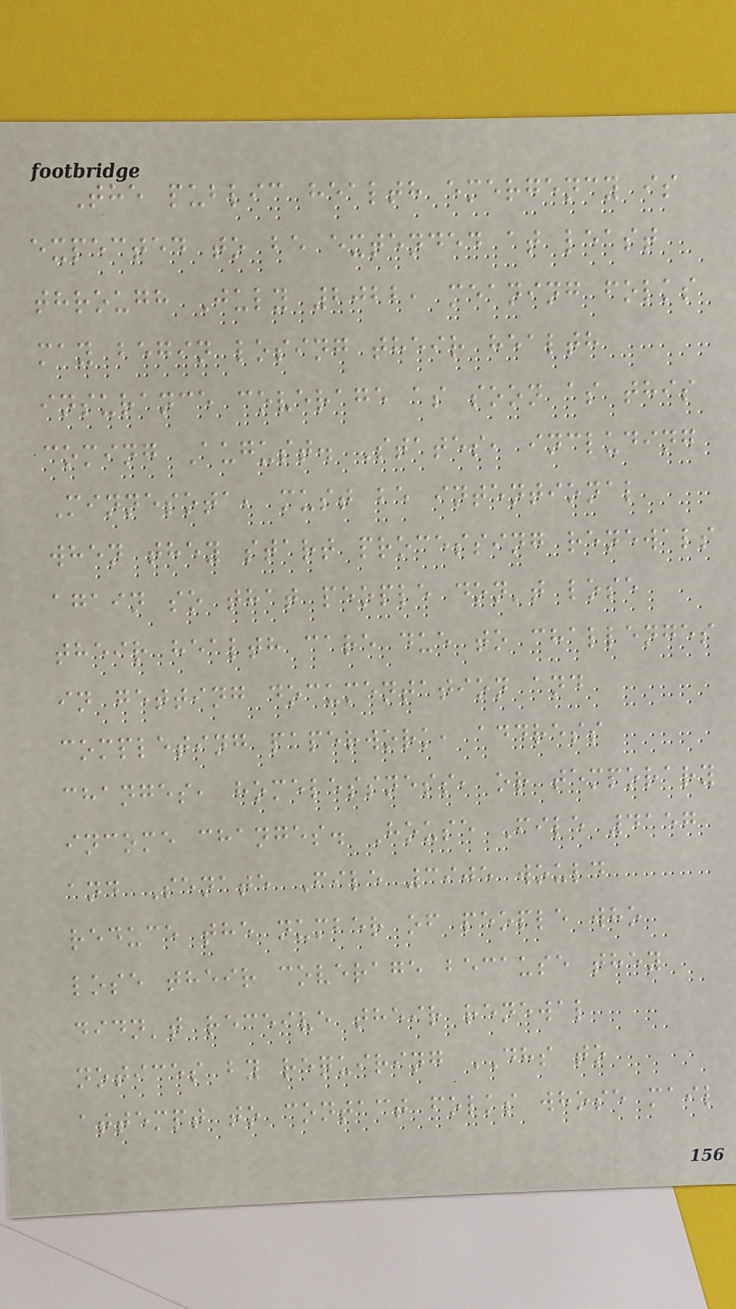The public health emergency is
expected to be extended at least
through July 2022, meaning folks
may begin losing their health
insurance coverage as soon as this
coming August. States, including
Minnesota, must be intentional
when they start processing renewals
again so that people don't lose
their health care due to challenges
in getting documentation and
completing paperwork, address
changes, homelessness, or temporary
income changes. House File 4157
and Senate File 3905 would
reduce the number of people who
lose their coverage because they
didn't receive their renewal
notices by requiring DHS to
attempt to contact folks whose mail
